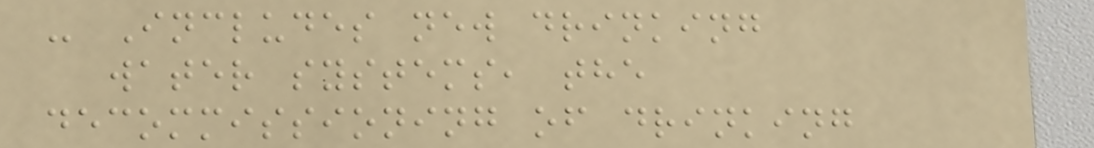- Includes new drinking
water systems, the
decommissioning of drinking
